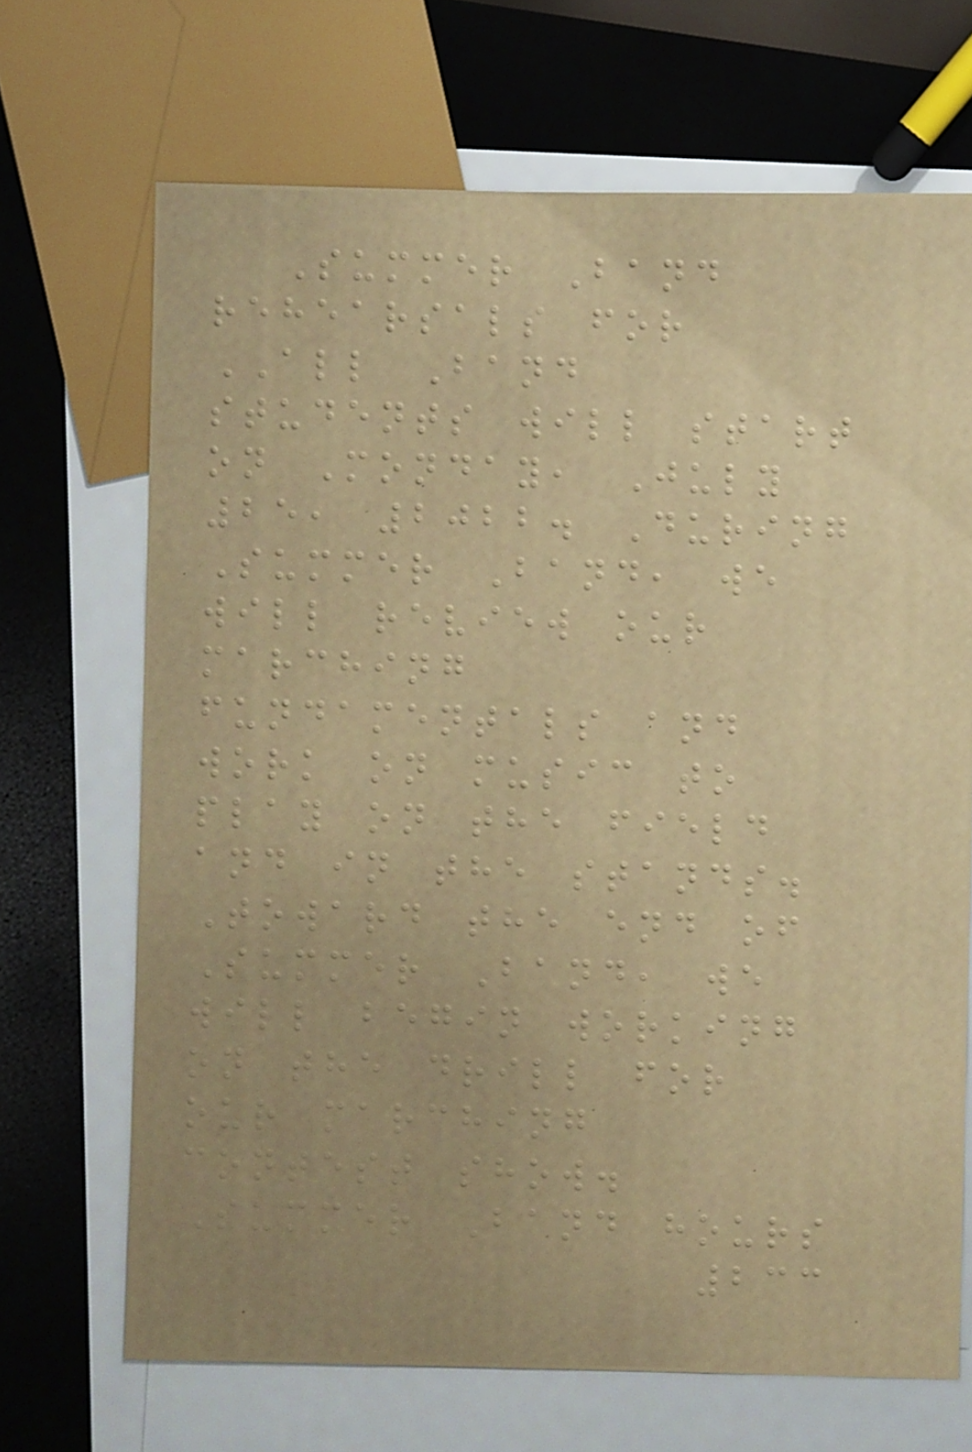Summer Band
rehearsals for
ALL Band
students will start
on Monday, July
25, 2022. During
Summer Band, we
will review our
marching
fundamentals and
work on music to
play on the field
and in the stands.
Toward the end of
Summer Band, we
will begin working
on the drill for
our marching
contest show.
Summer Band hours
233
